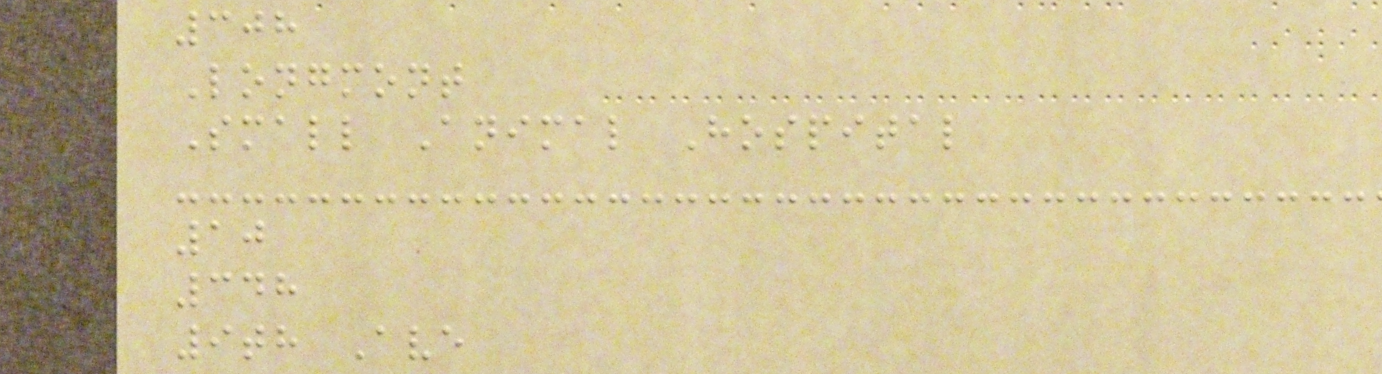308
Longmont
Small Animal Hospital
10
348
9th Ave
